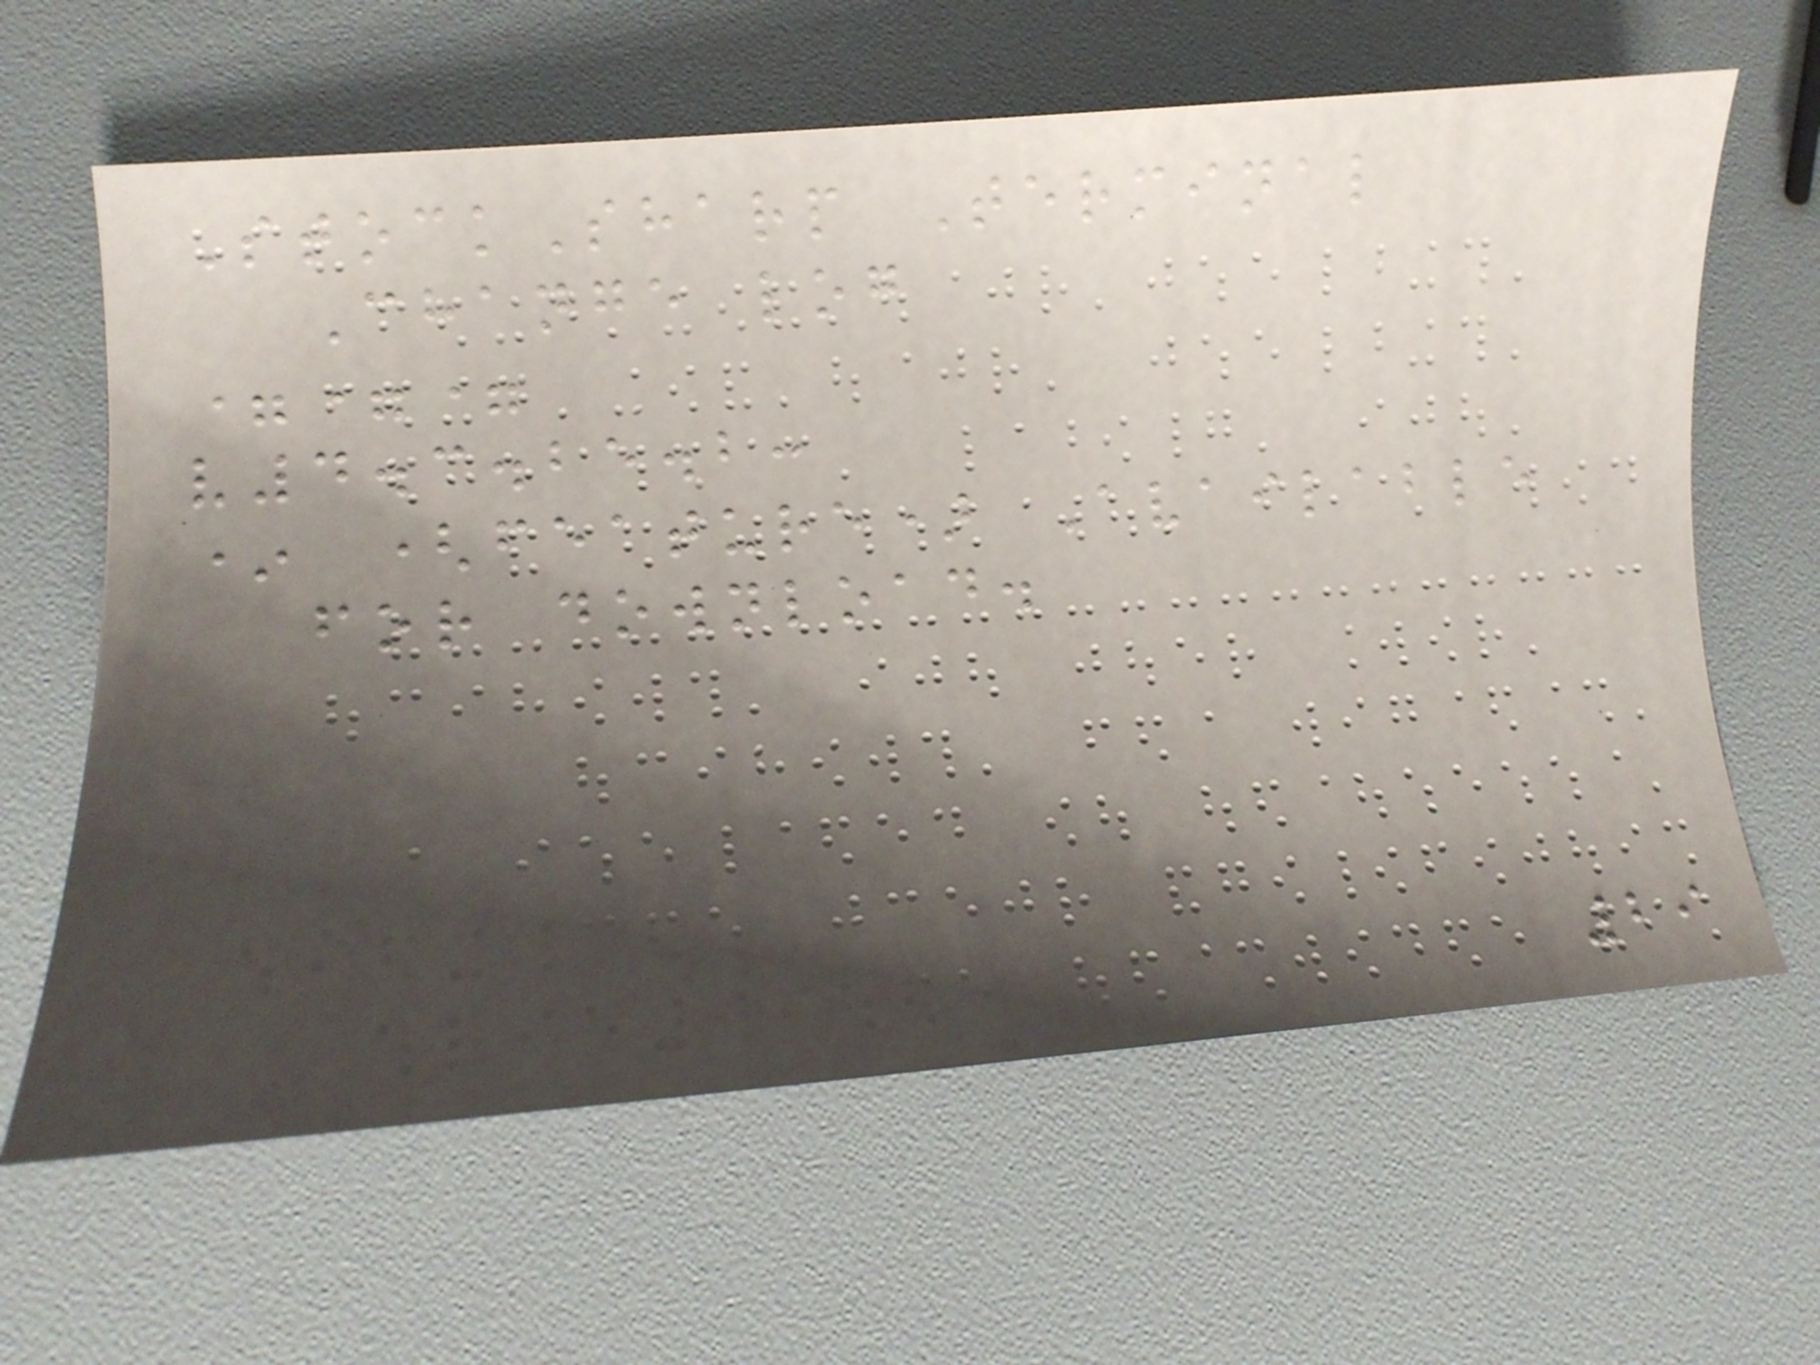StockSharp Terminal
Change log
===
v4.3.25.2:
* (feature) Available
for download.
29
